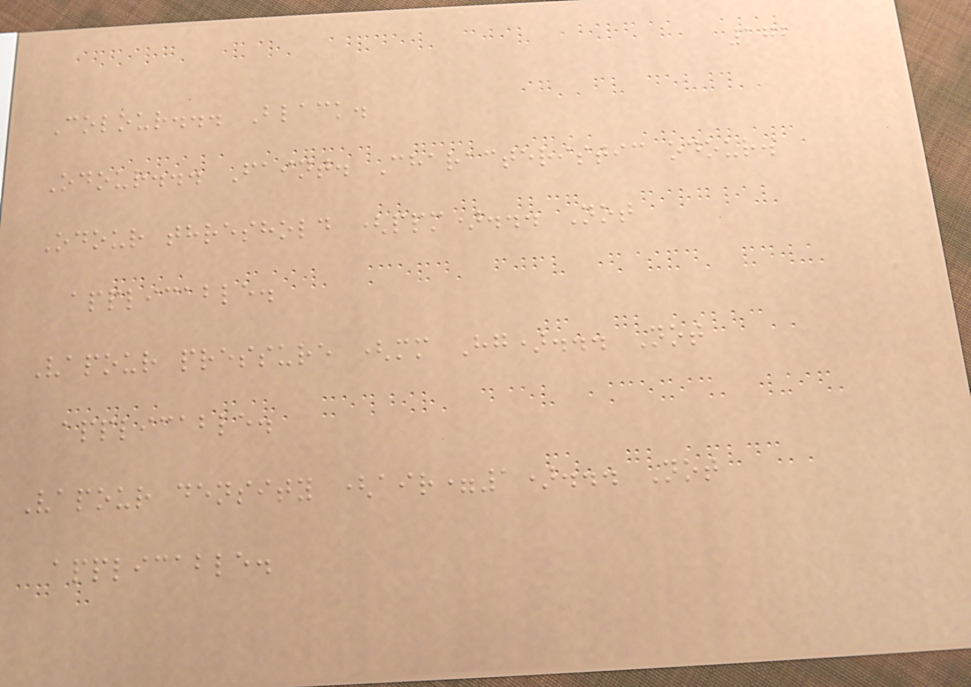172
Colour... Black.
Odour... Faint. Characteristic odour.
Odour threshold (ppm)... Not
applicable.
Vapour pressure (mm Hg)... Not
applicable.
Vapour density (air=1)... Not
applicable.
